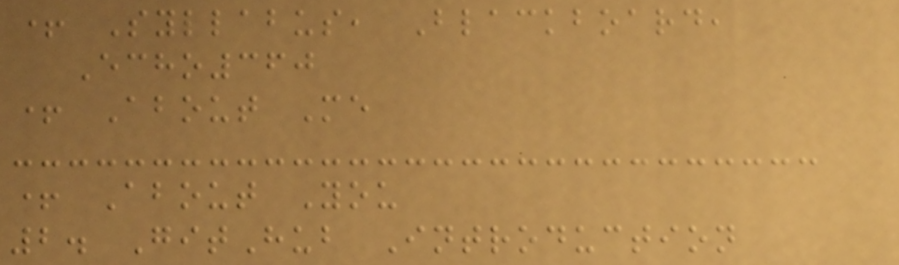+ Syllabus, Blackboard,
Echo360
+ About Me
+ About You
2. GitHub Introduction
